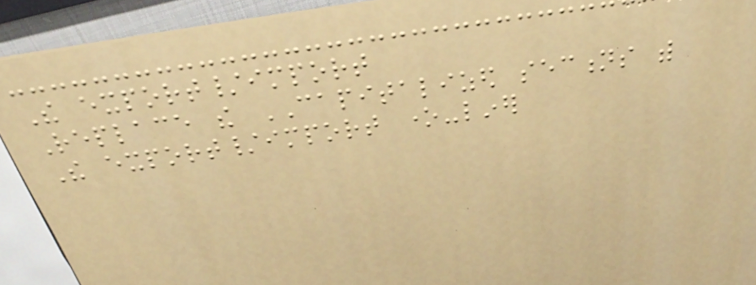The export/import
Replace the CAPITALIZED sections with
The export/import one-liner
